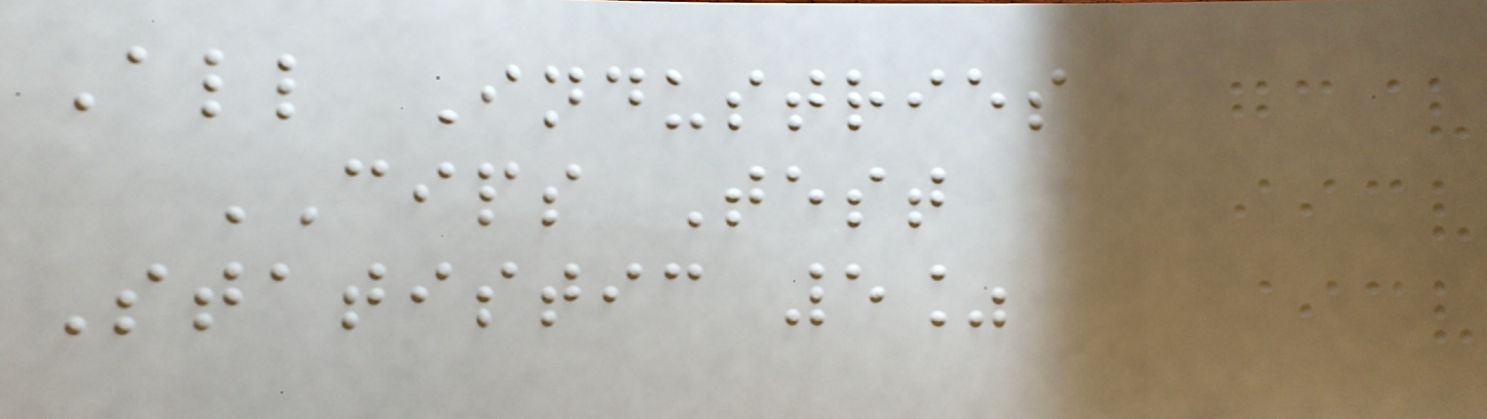All Industries
CIPS Test
Statistic 5%
